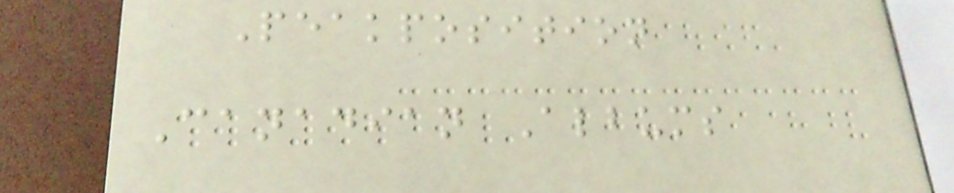Peakposition
Canadian Albums
